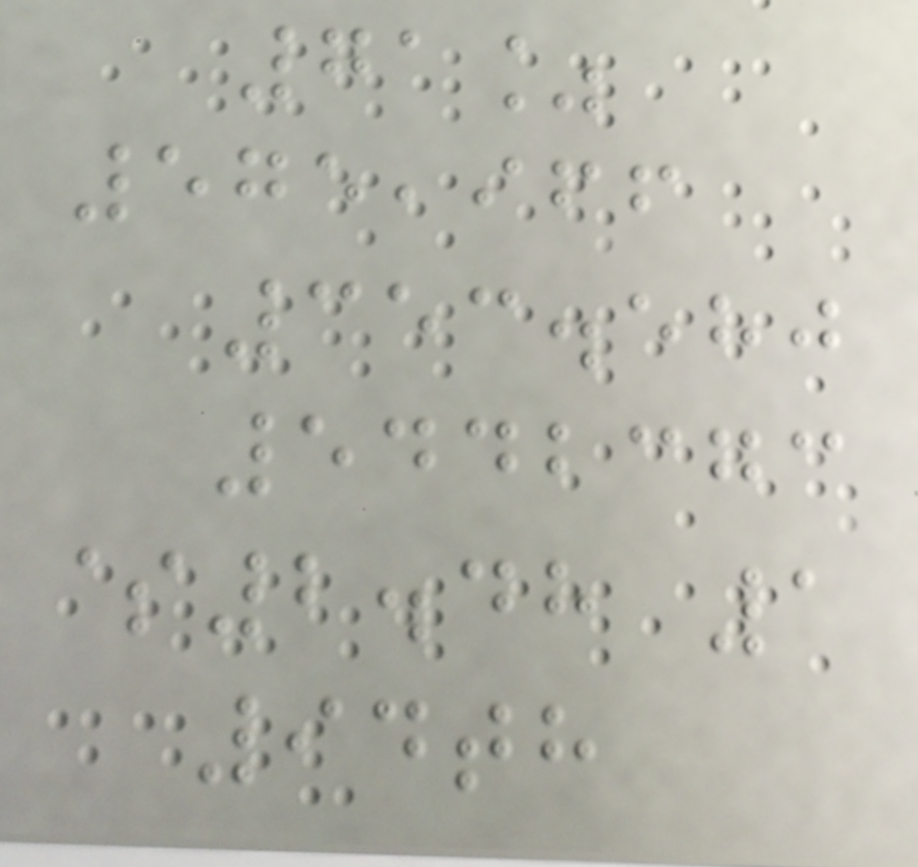71%
575,966
353.580
5442373
$2.48 1
94th
